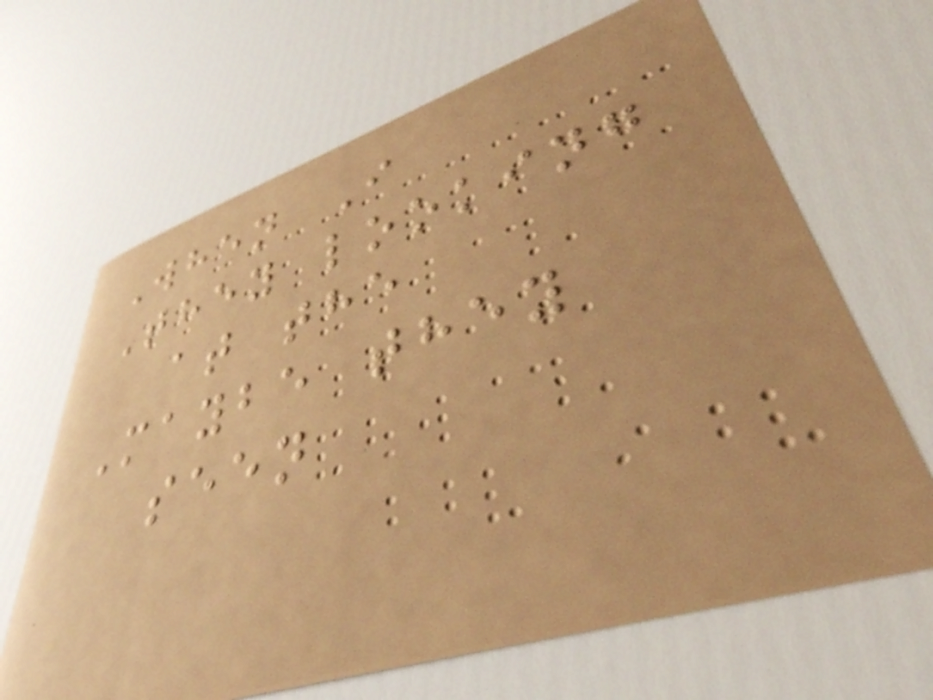When I
They looking
at the
Maybe they
seen
